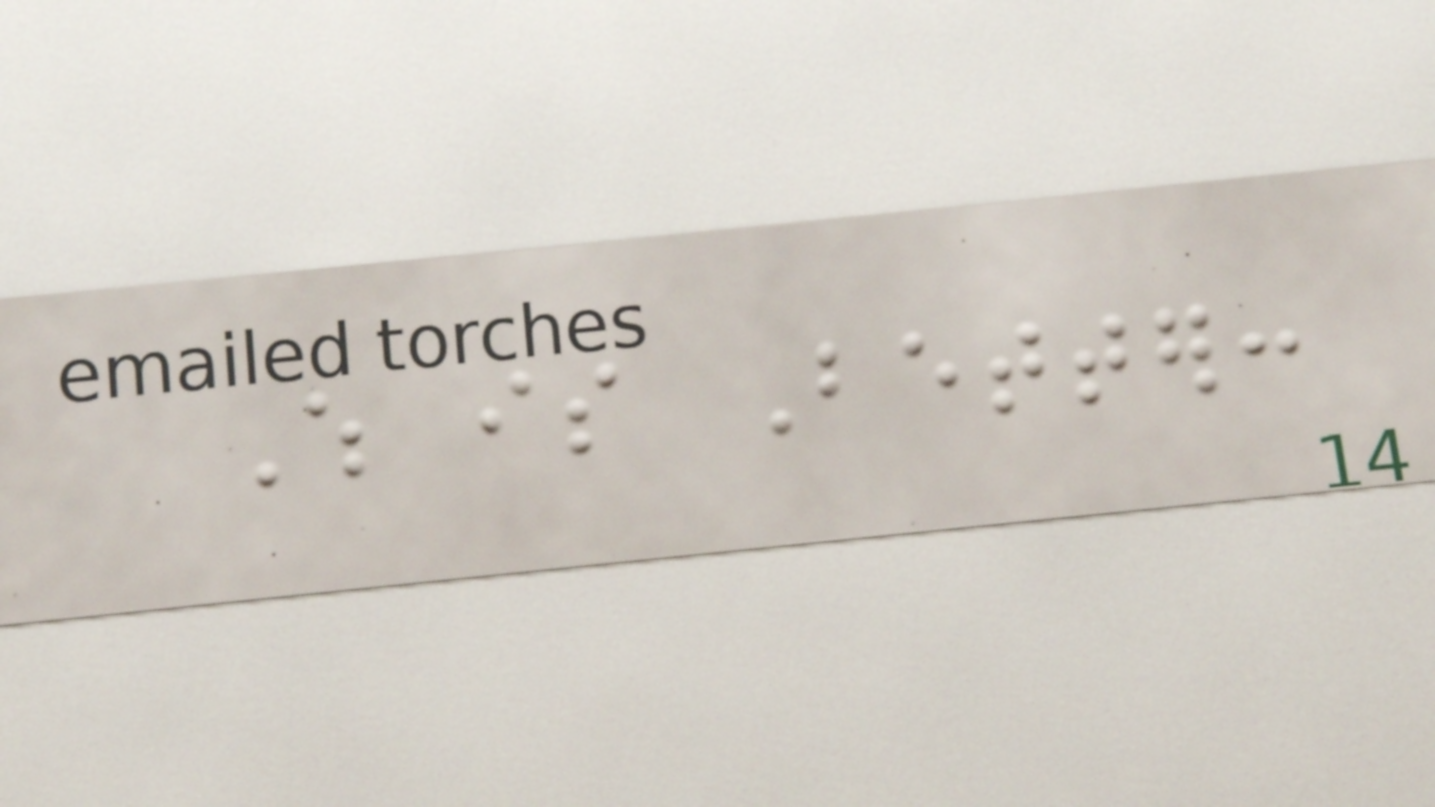Which is Better:
